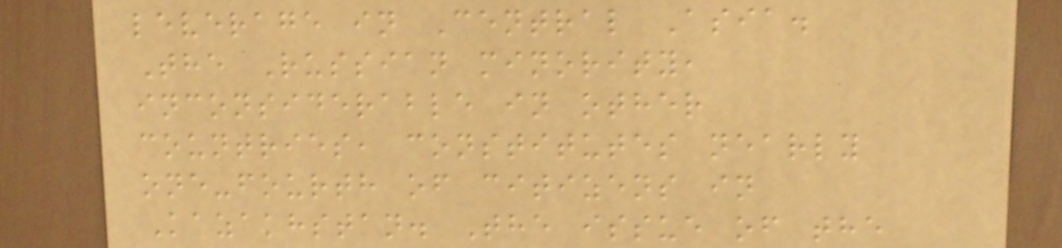leverage in Central Asia.
The Russian minority,
inconsiderable in other
countries, constitutes nearly
one-fourth of citizens in
Kazakhstan. The issue of the
